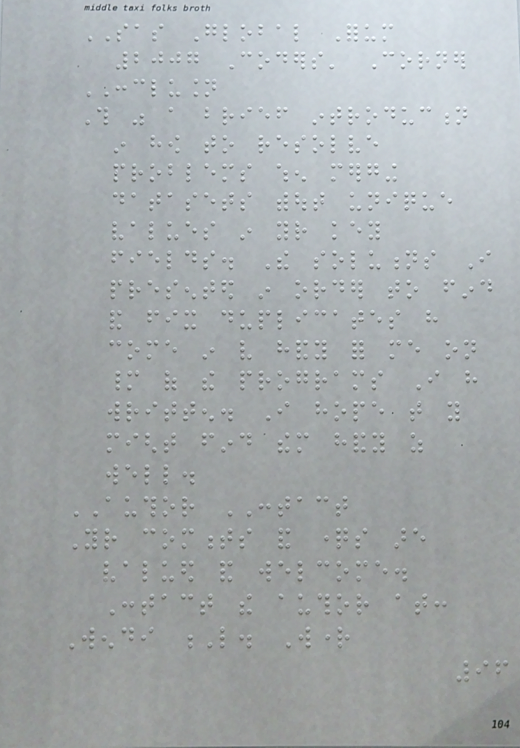SAS Global Forum
2007 Coders' Corner
CONCLUSION
This was a brief introduction
in how to resolve
problems when merging
datasets without unique
values in your key
fields. The solutions I
presented in order to find
and fix duplicates have
come in very handy for me on
many of the programs I have
written. I hope that you
might find them handy as
well.
AUTHOR CONTACT
Your comments and questions are
valued and welcome.
Contact the author at:
Wendi L. Wright
96
